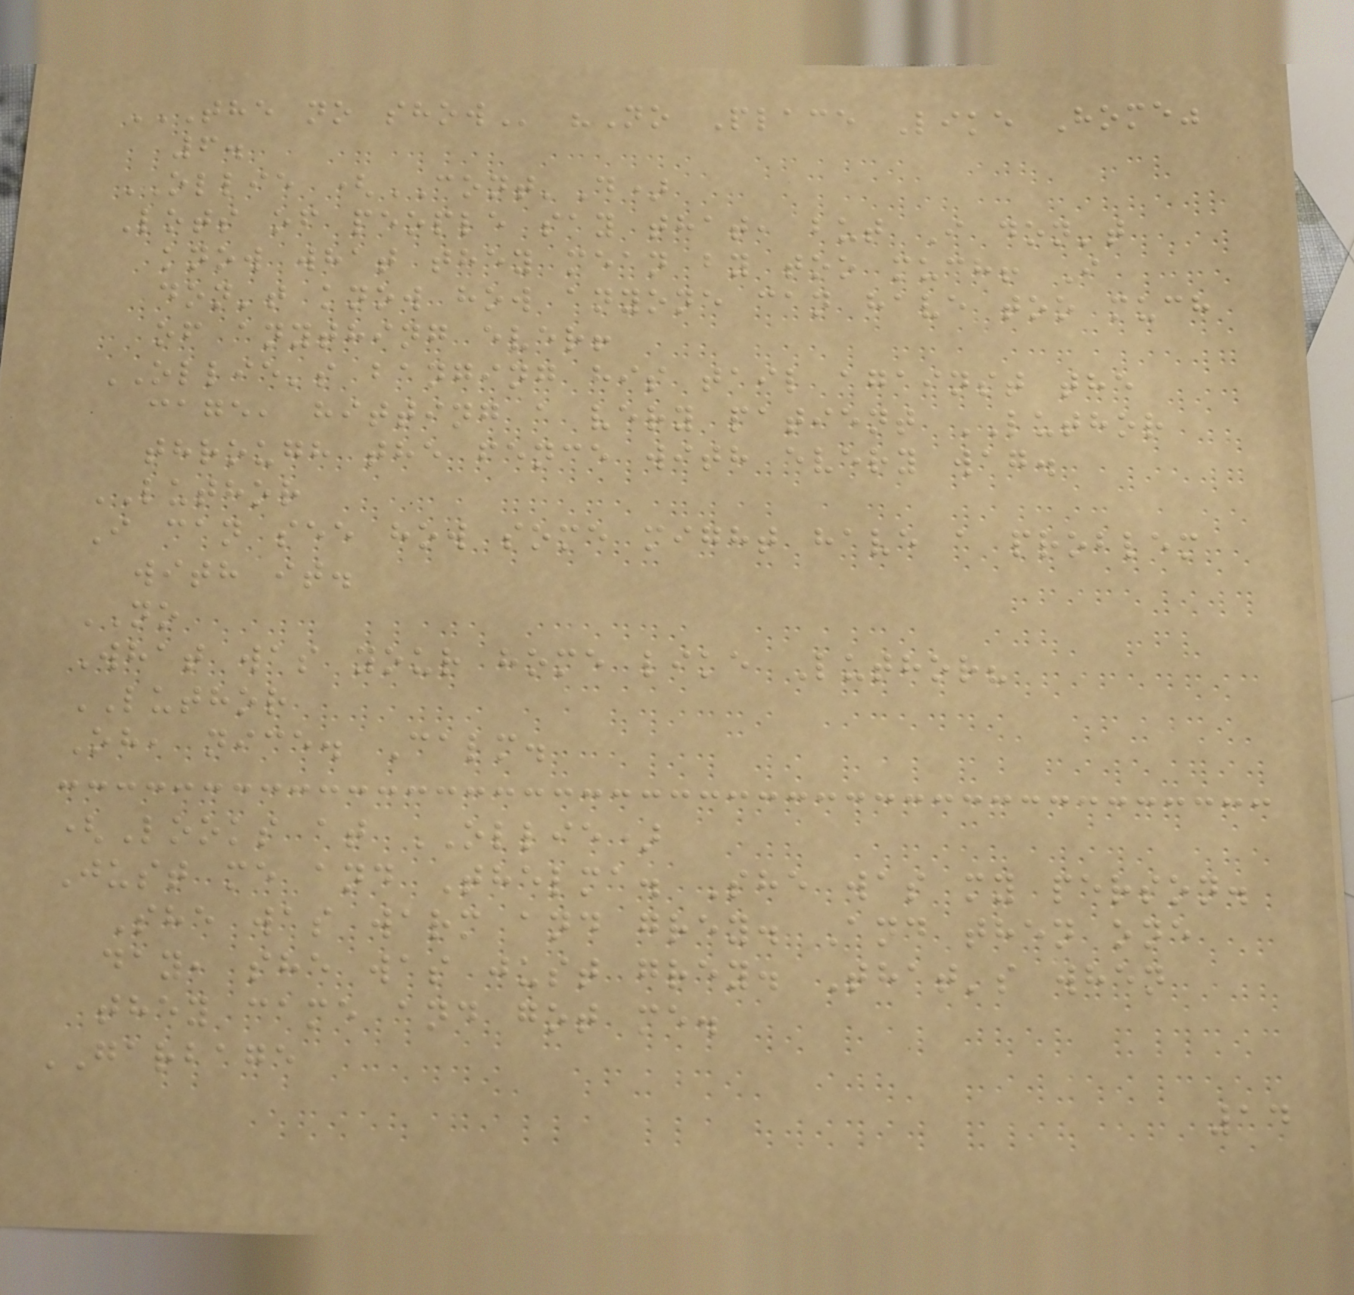THE NO SHOW "No Place Like Home"
6.
OLLIE (CONT'D)
Lots of people say that, but I don't
know what they mean by too much! I
don't know how anyone can have too much
of anything ever!
OLLIE's banging his tail against the
cage, hitting a very patient LUTHOR
through the fence with every wag.
LUTHOR
I can see how some might have a problem
with it.
NO
What was your home like Luthor?
LUTHOR
Oh, nice. Calm.
(Looks at OLLIE)
Just me and Thelma. She was my person.
She was warm and grey. And then one
day, she was just grey. That's when
they came and got me.
GARBAGE
14
